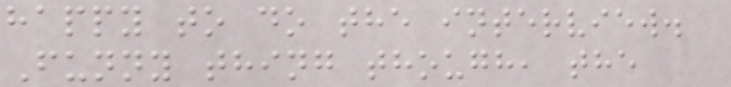happy to do the interview.
Funny thing though, the
